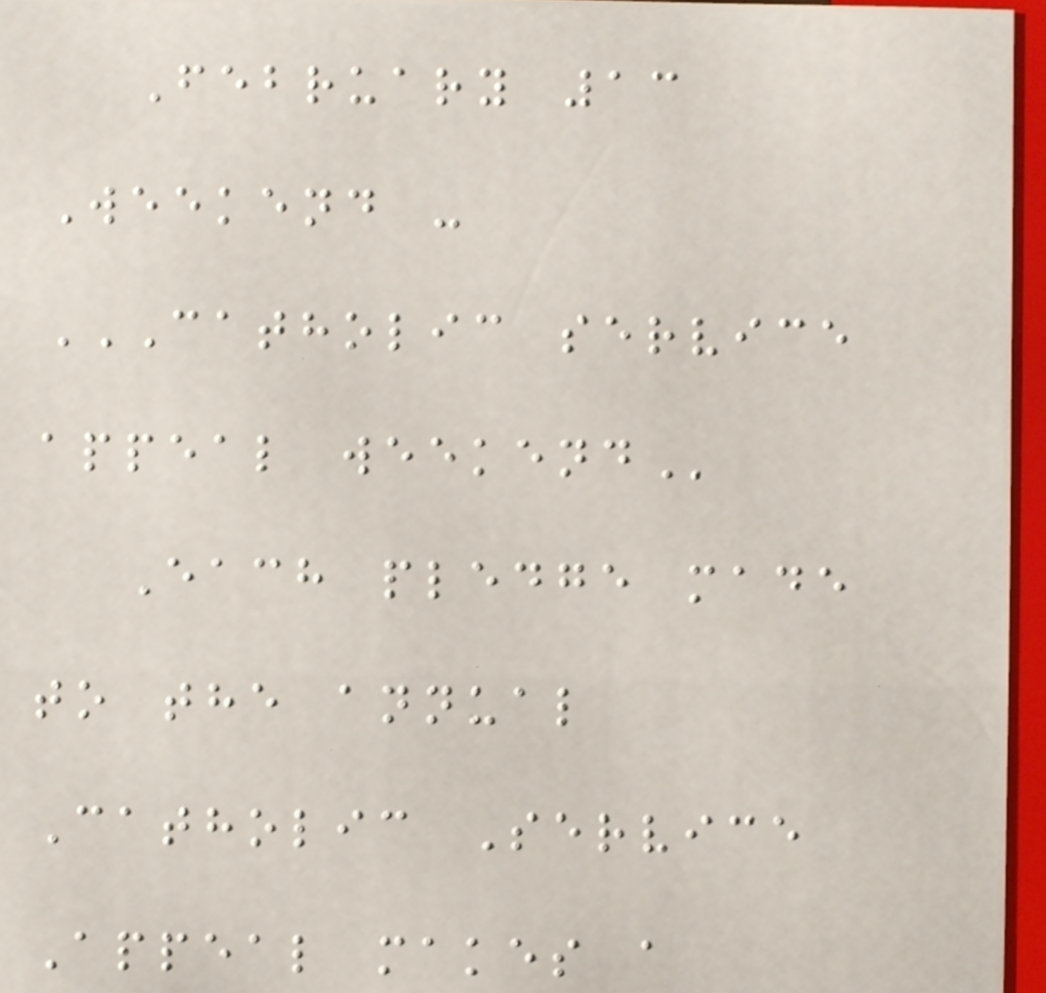February 13
Weekend -
CATHOLIC SERVICE
APPEAL WEEKEND
Each pledge made
to the annual
Catholic Service
Appeal makes a
